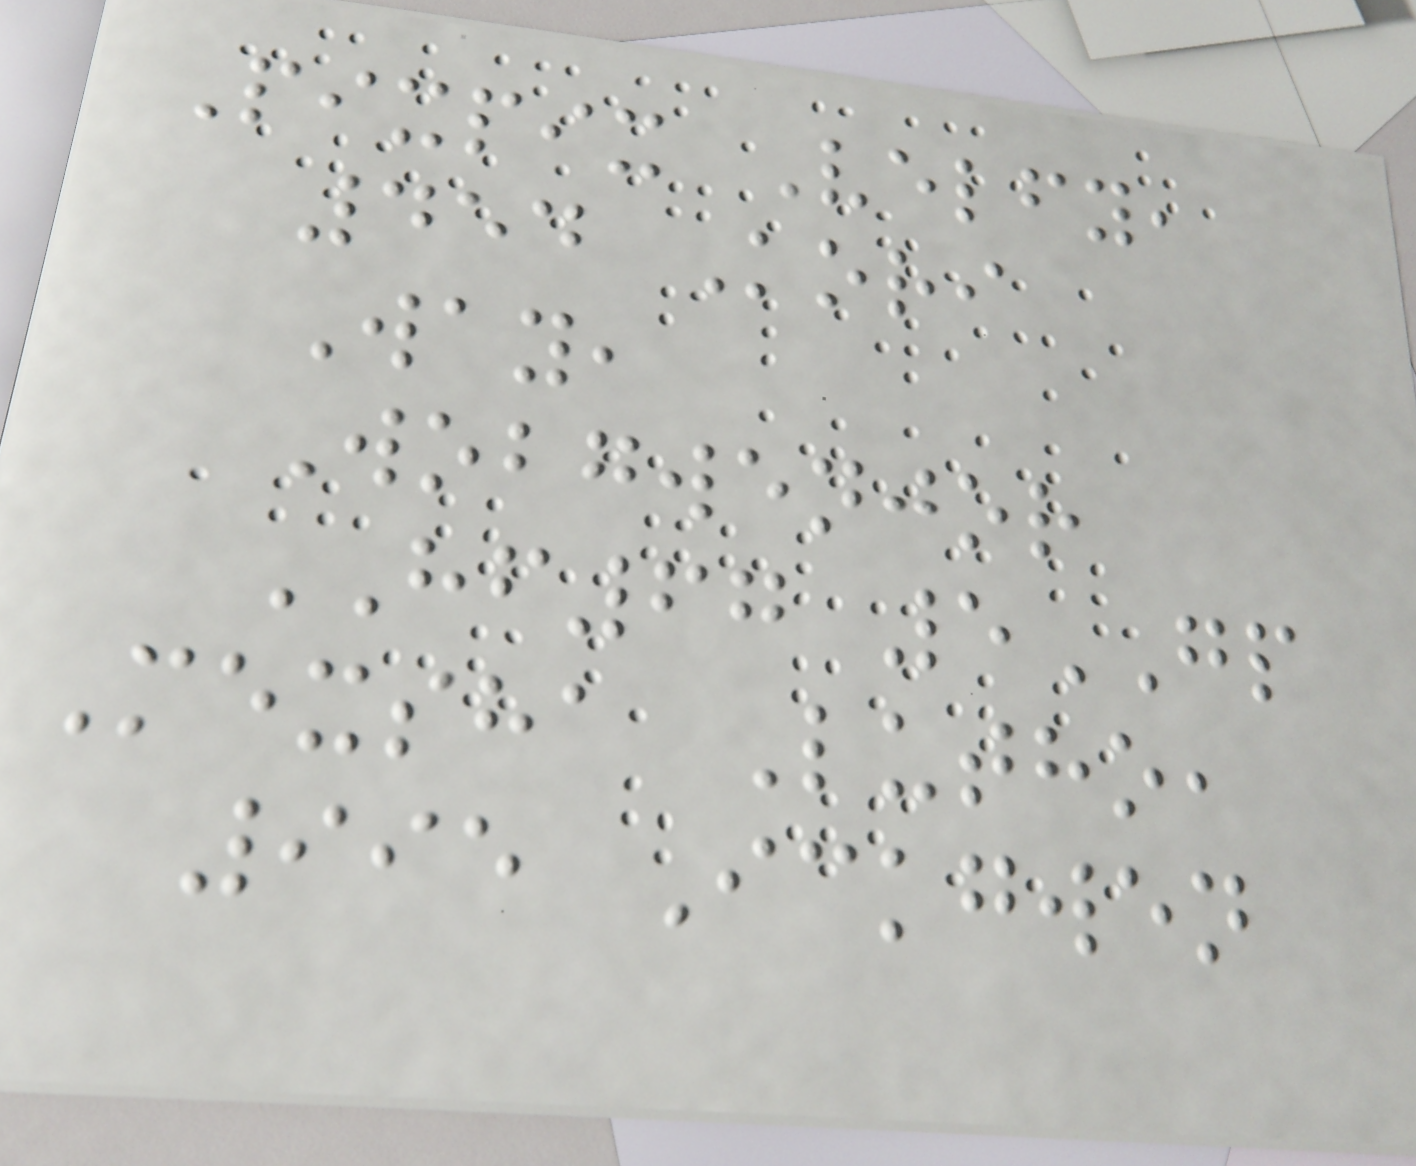Pixpix Velfy,
454 Kori
Way,
Wobgwenjor
HF67 5GP
Mexsha Lutho,
995 Ickgwen
